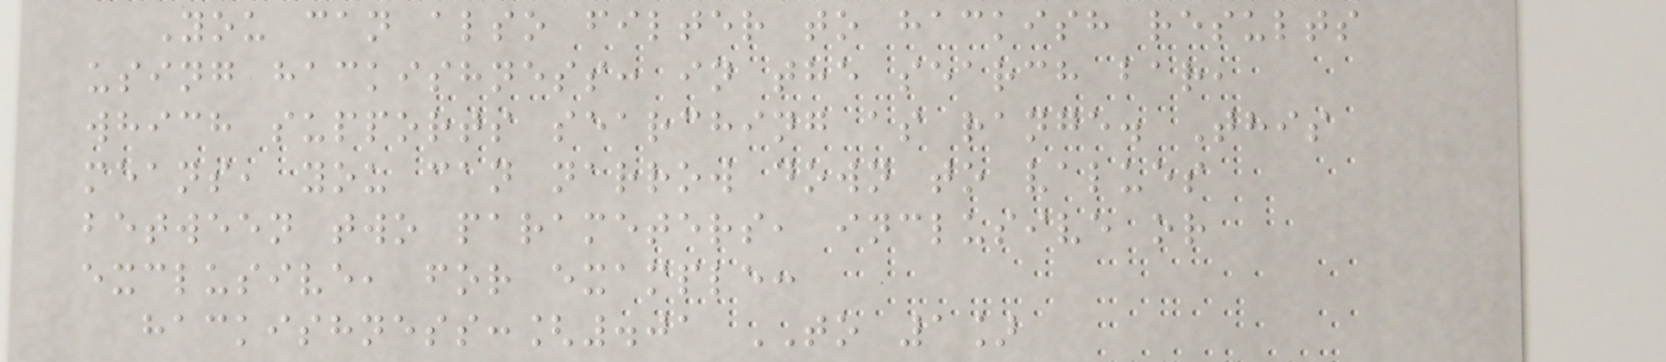You can also filter to hackish results
using hackishness: in the search bar,
which supports searching as range. This
means, you can narrow down to values
between two parameters, inclusive or
exclusive, for example:
hackishness:[.01 TO 1]
